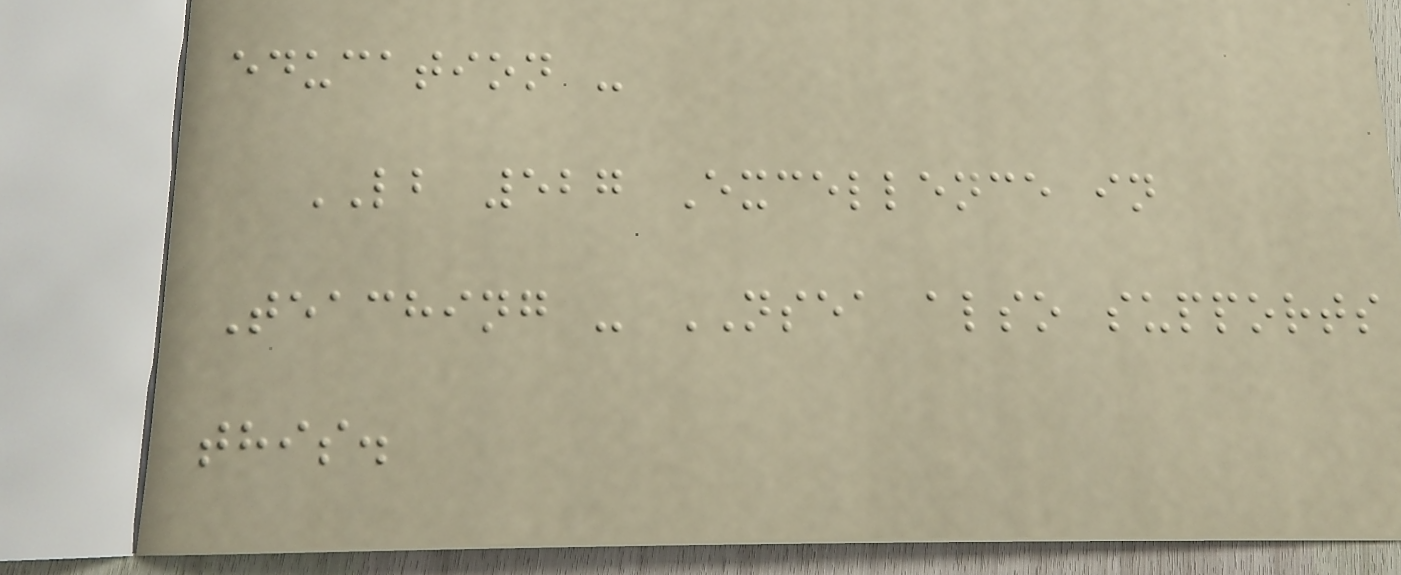education -
LB 527 Excellence in
Teaching - NSEA also supports
this.
